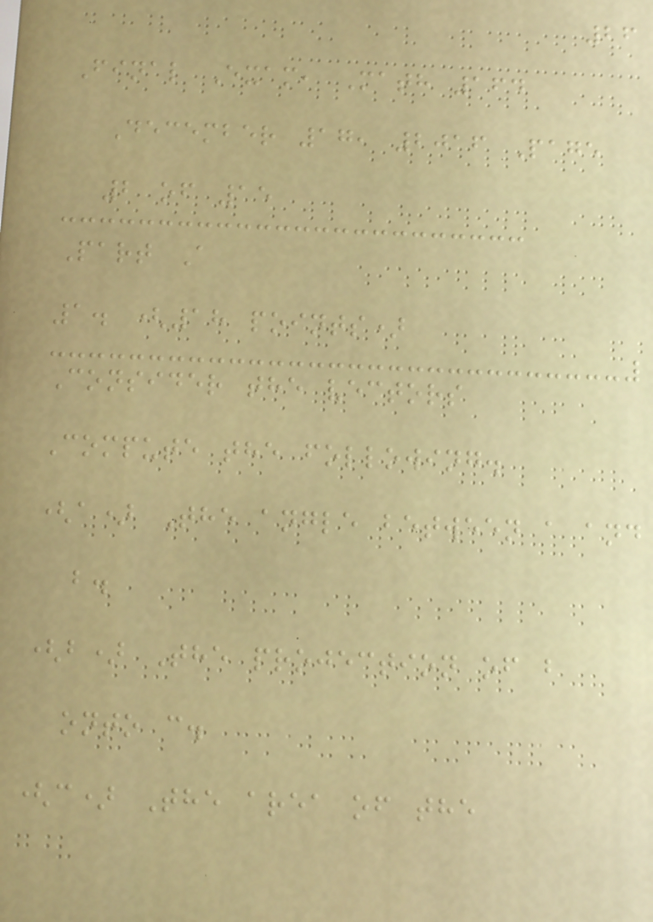26
Final Exam, Math 164
December 17, 2016 Page
2 of 15
Part A
1. (18 points)
Consider the vectors
Compute the following.
(a) The angle between a and
b.
(b) The projection of b
onto c.
(c) The area of the
